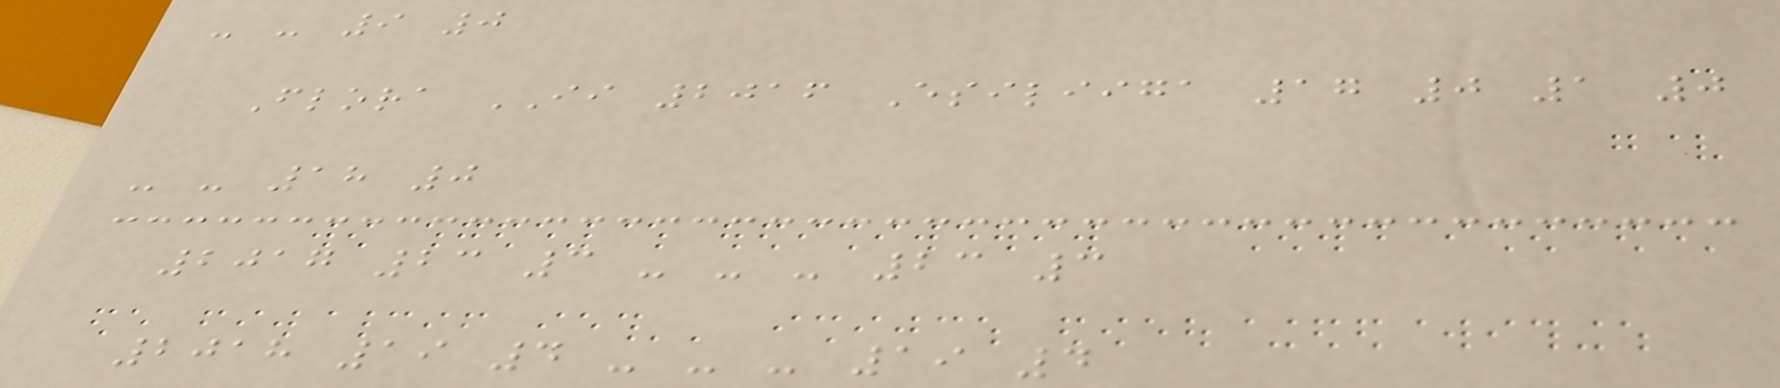- - 9 0
Flora II 2016 Esiliiga 17 0 1 0
- - 18 0
2017 23 3 - - - 23 3
2018 19 4 - - - 19 4
